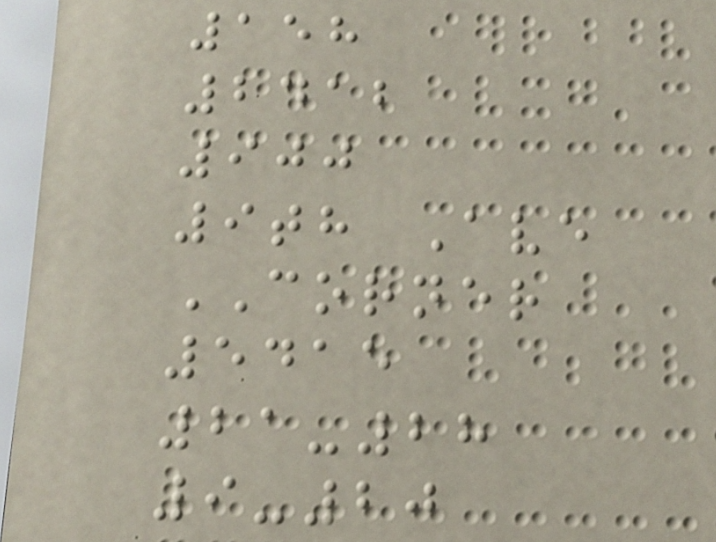158
2412
900
9th Ave
CORNER
5415
21-28
9-20
